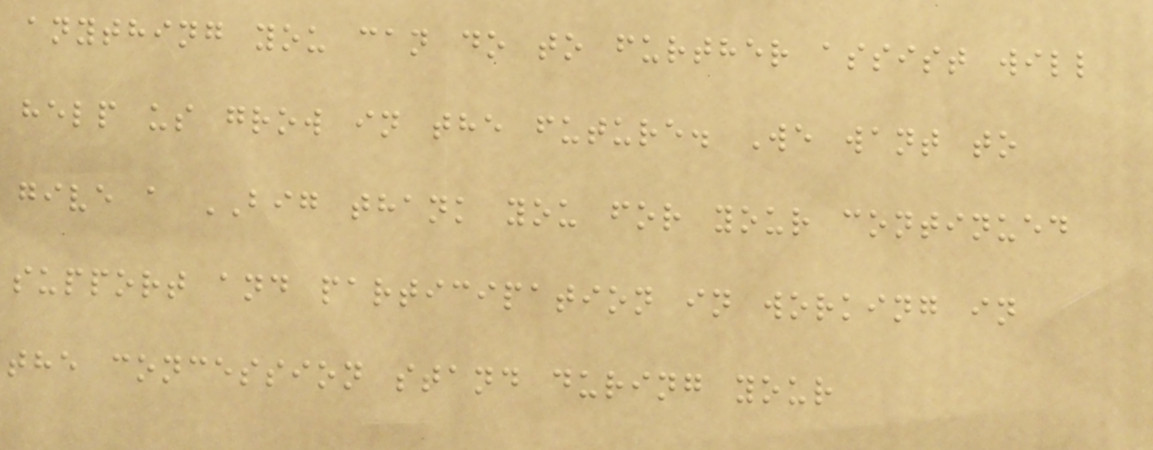anything you can do to further assist will
help us grow in the future. We want to
give a BIG thank you for your continued
support and participation in working in
the concession stand during your
